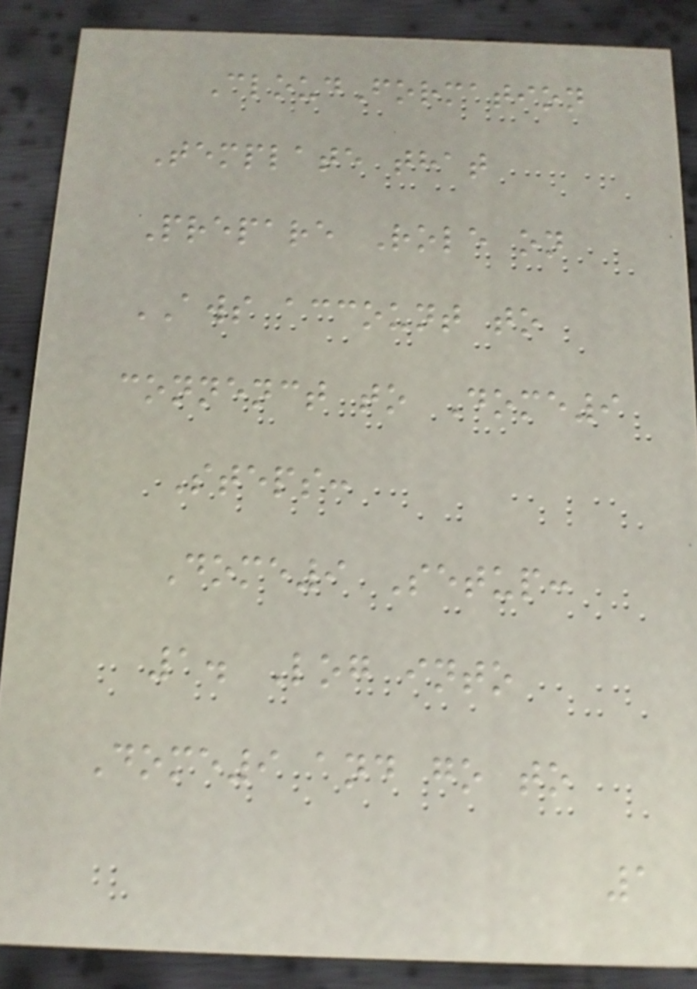CloudFormation
Template that
Prepare Role on
AWS account to
connenct to Dome9
Steps:
Dome9 Setup:
1. Log into
Dome9 and go to
1
